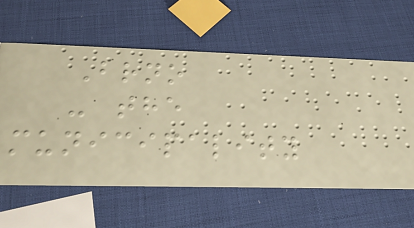Brno
- the
municipality
